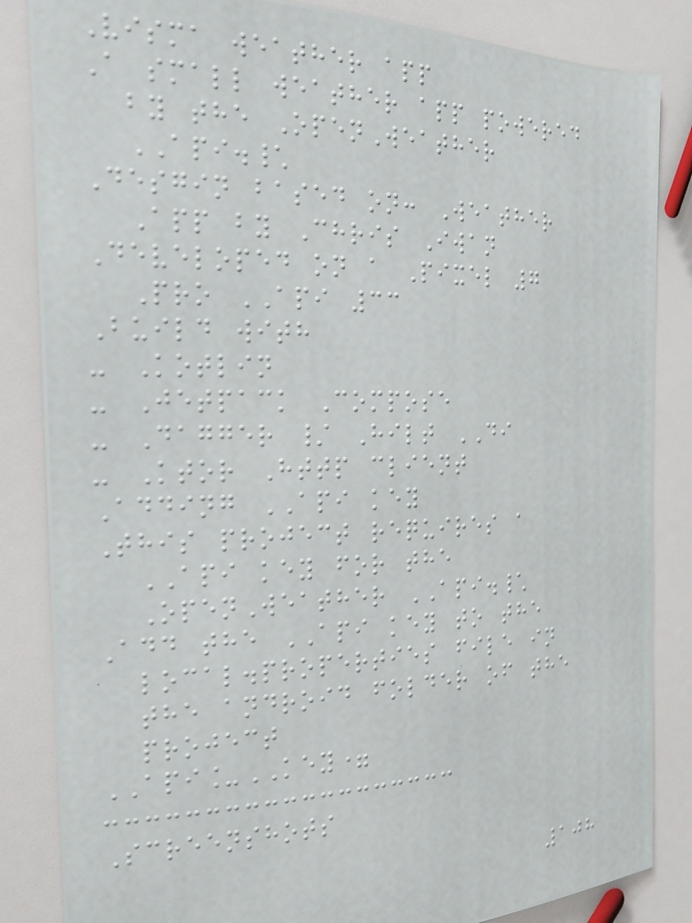Visma weather app
A small weather app powered
by the OpenWeather
API.\
Desgin based on: Weather
App by Chris Iwan
Developed on a Pixel 7
Pro API 33
Build with
- Kotlin
- Jetpack Compose
- Dagger / Hilt DI
- Ktor Http client
Adding API key
This project requires a
API key for the
OpenWeather API.\
Add the API key to the
local.properties file in
the android folder of the
project
API_KEY=
Screenshots
108
